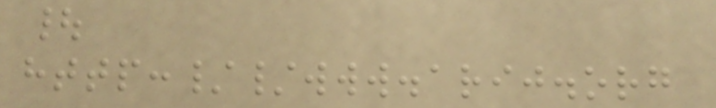|
http://www.arij.org
